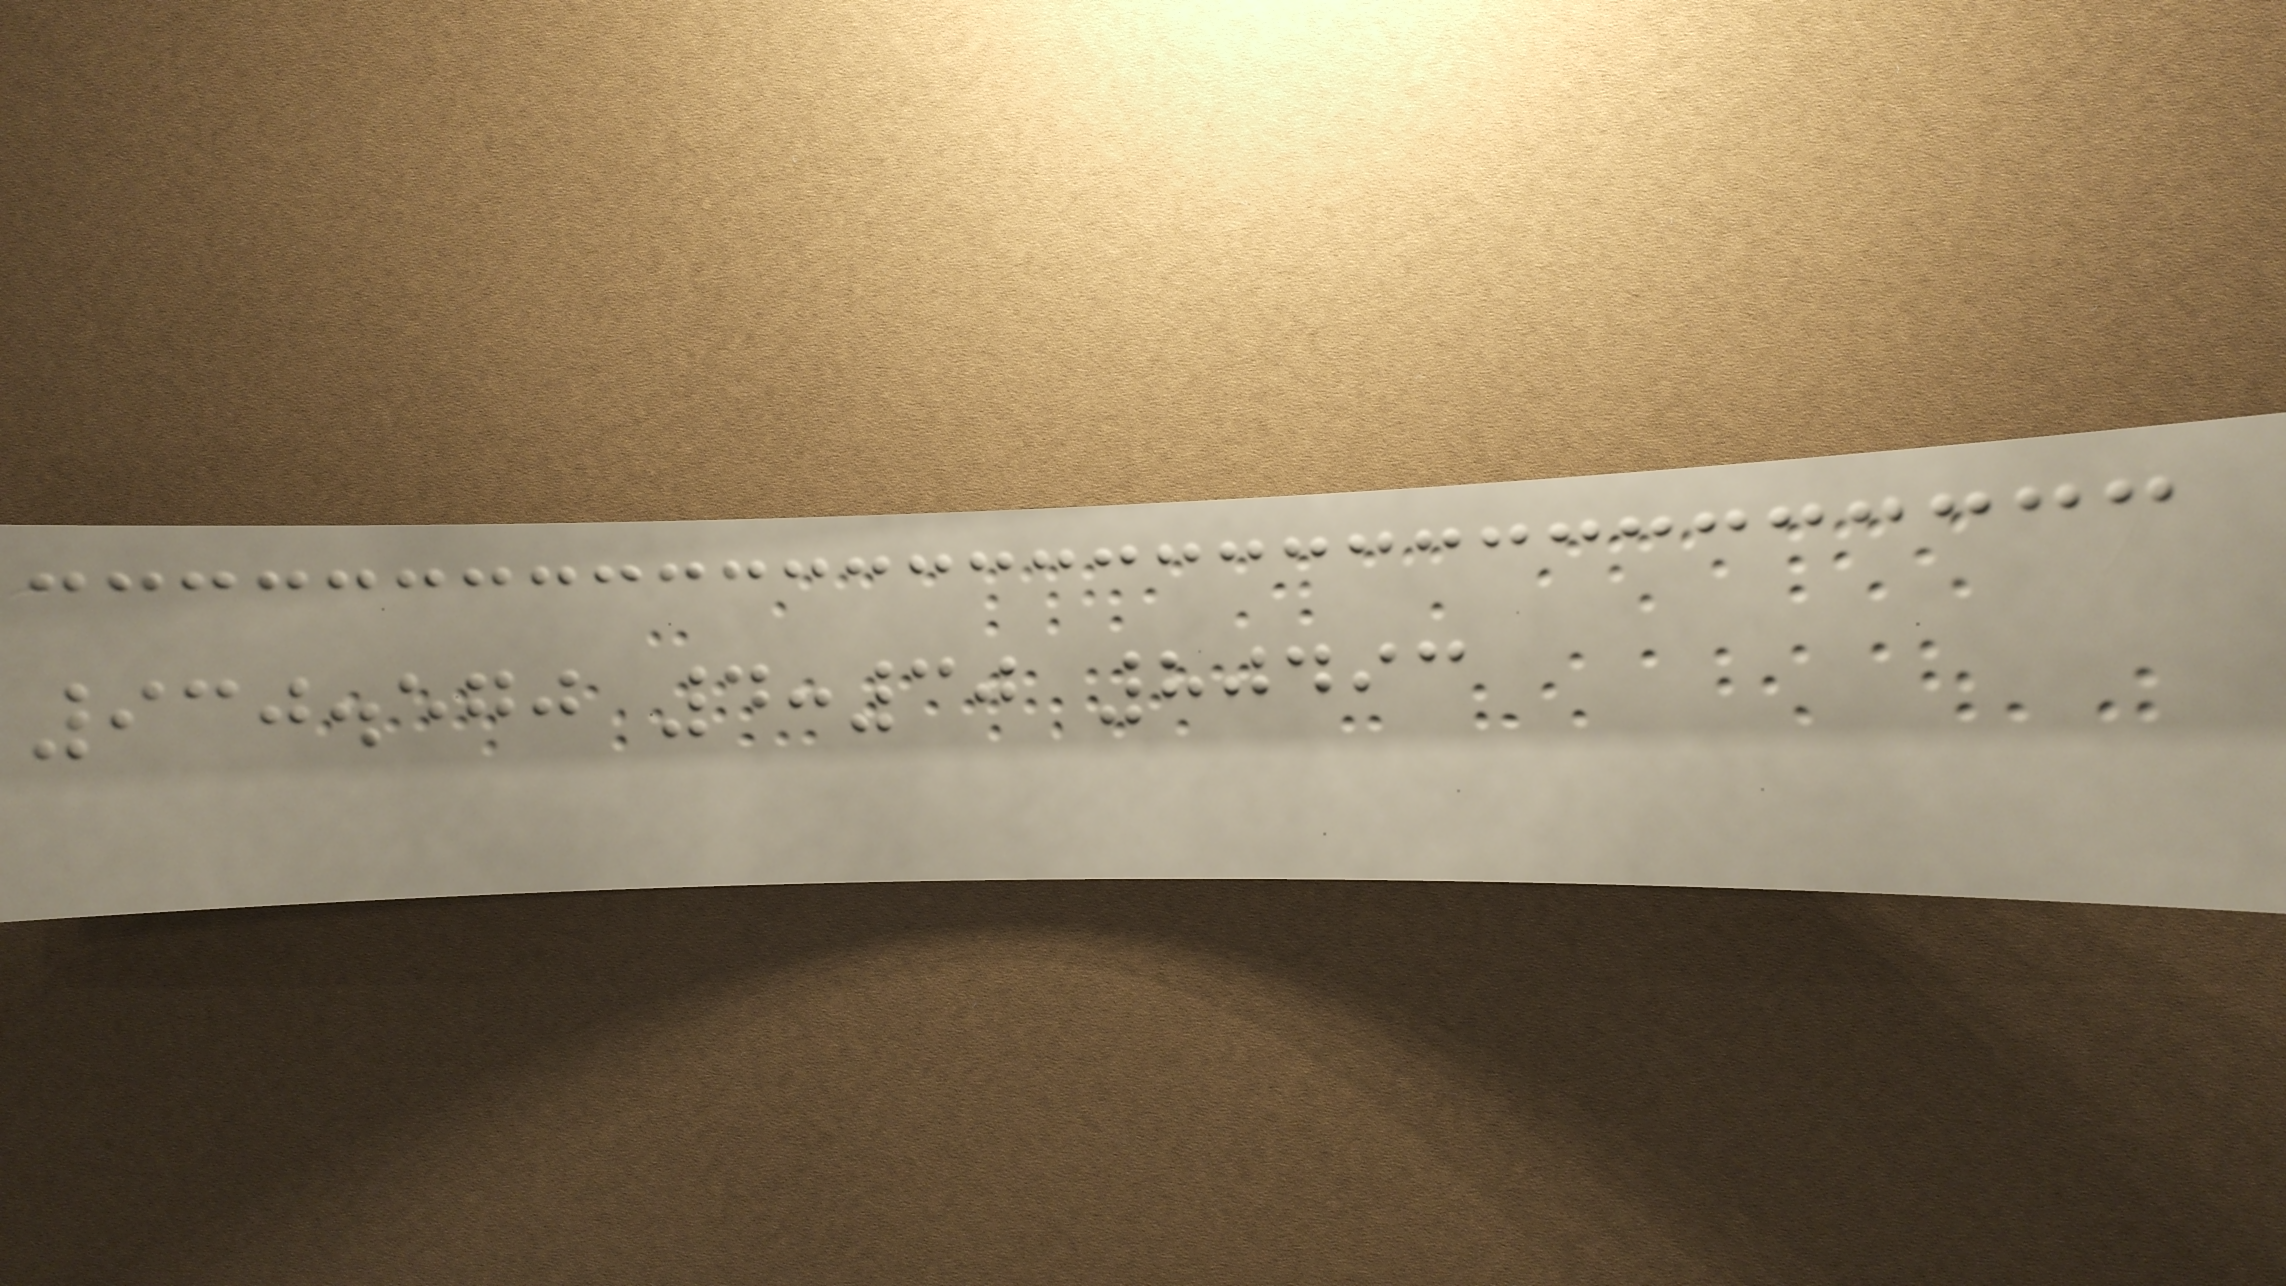930.570 4:30 80493
